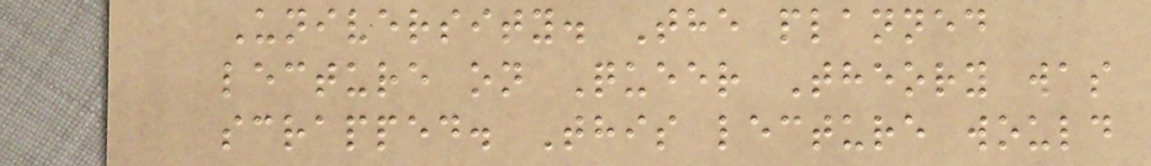University. The planned
lecture on Queer Theory was
scrapped. This lecture would
